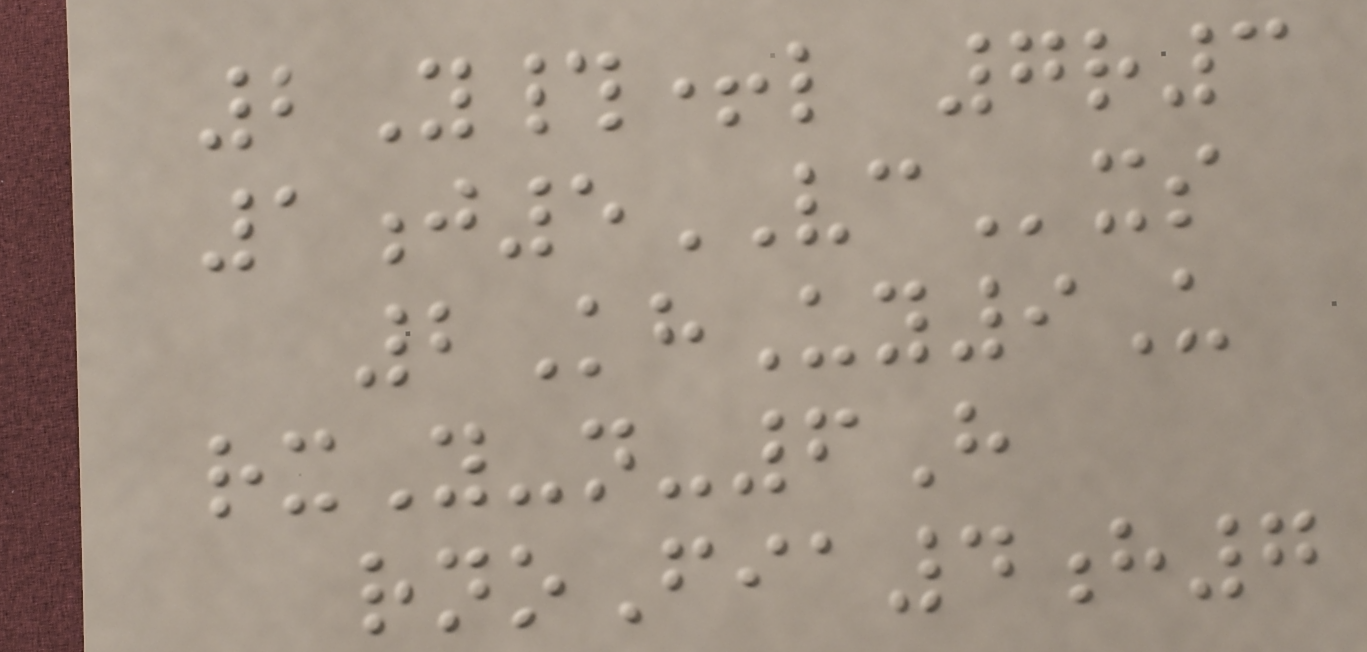2Y#+l 7r3
1j5VCxs
2KhUy9U
rxY-n-6H
rnoFia4h7
